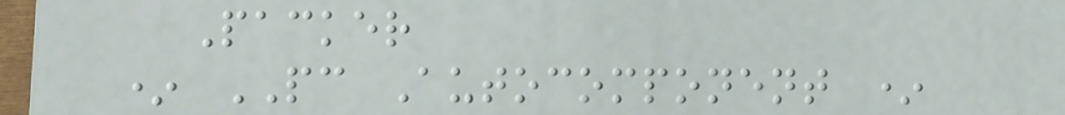Packer
* PC Autocomponent *
